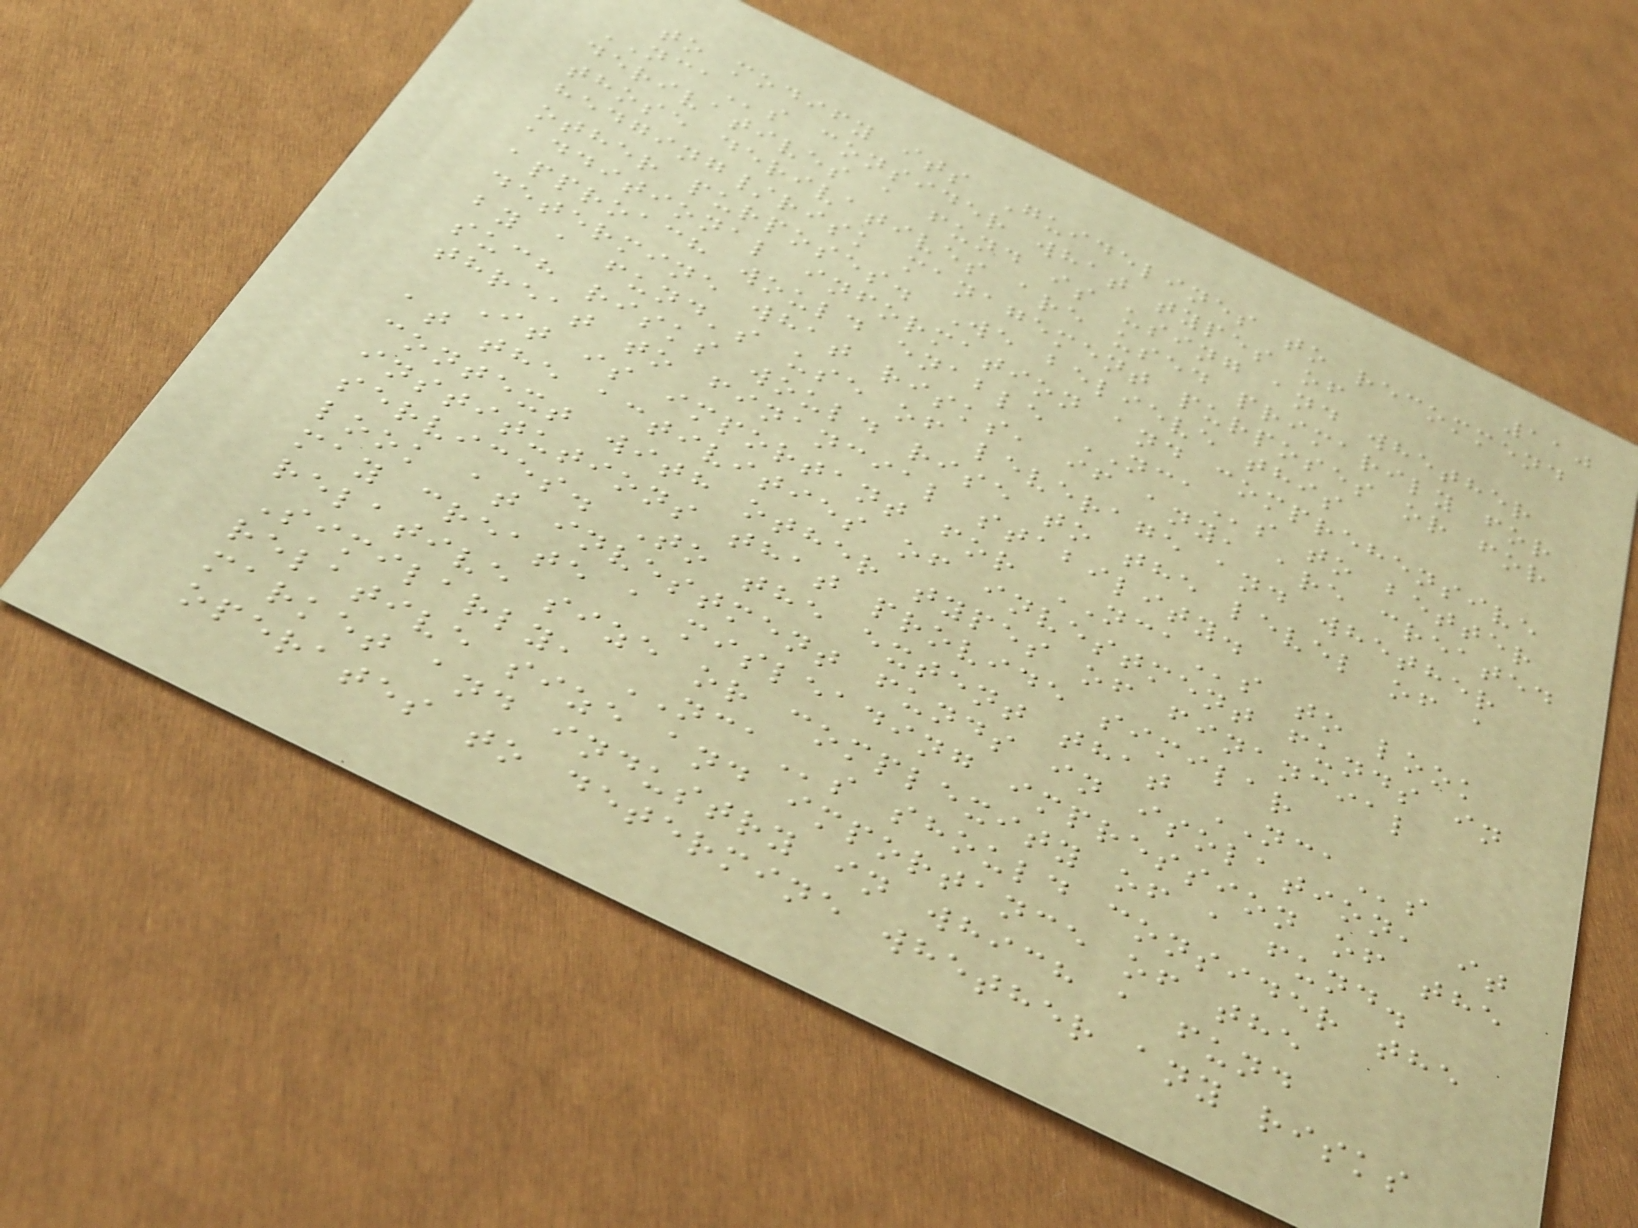110
to modify its Guidelines to recommend
NCAs consider what types of
derivatives a fund is using and whether
those derivatives are used primarily for
hedging/risk management purposes or for
other purposes. We believe this
additional information and comprehensive
approach would enable NCAs to better
determine what risks, if any, are created
by a fund's use of leverage and whether
such risks would rise to the level of a
threat to financial stability.
It is important for NCAs to look
at the activities of investment funds in
context with other types of financial
institutions that provide similar
services. To the extent that NCAs
look at investment funds in isolation, it
may create a misleading impression of the
relative size or complexity of a fund.
Similarly, NCAs should consider the
relative size and importance of the
market and industry in which a fund
operates to determine whether any risks
